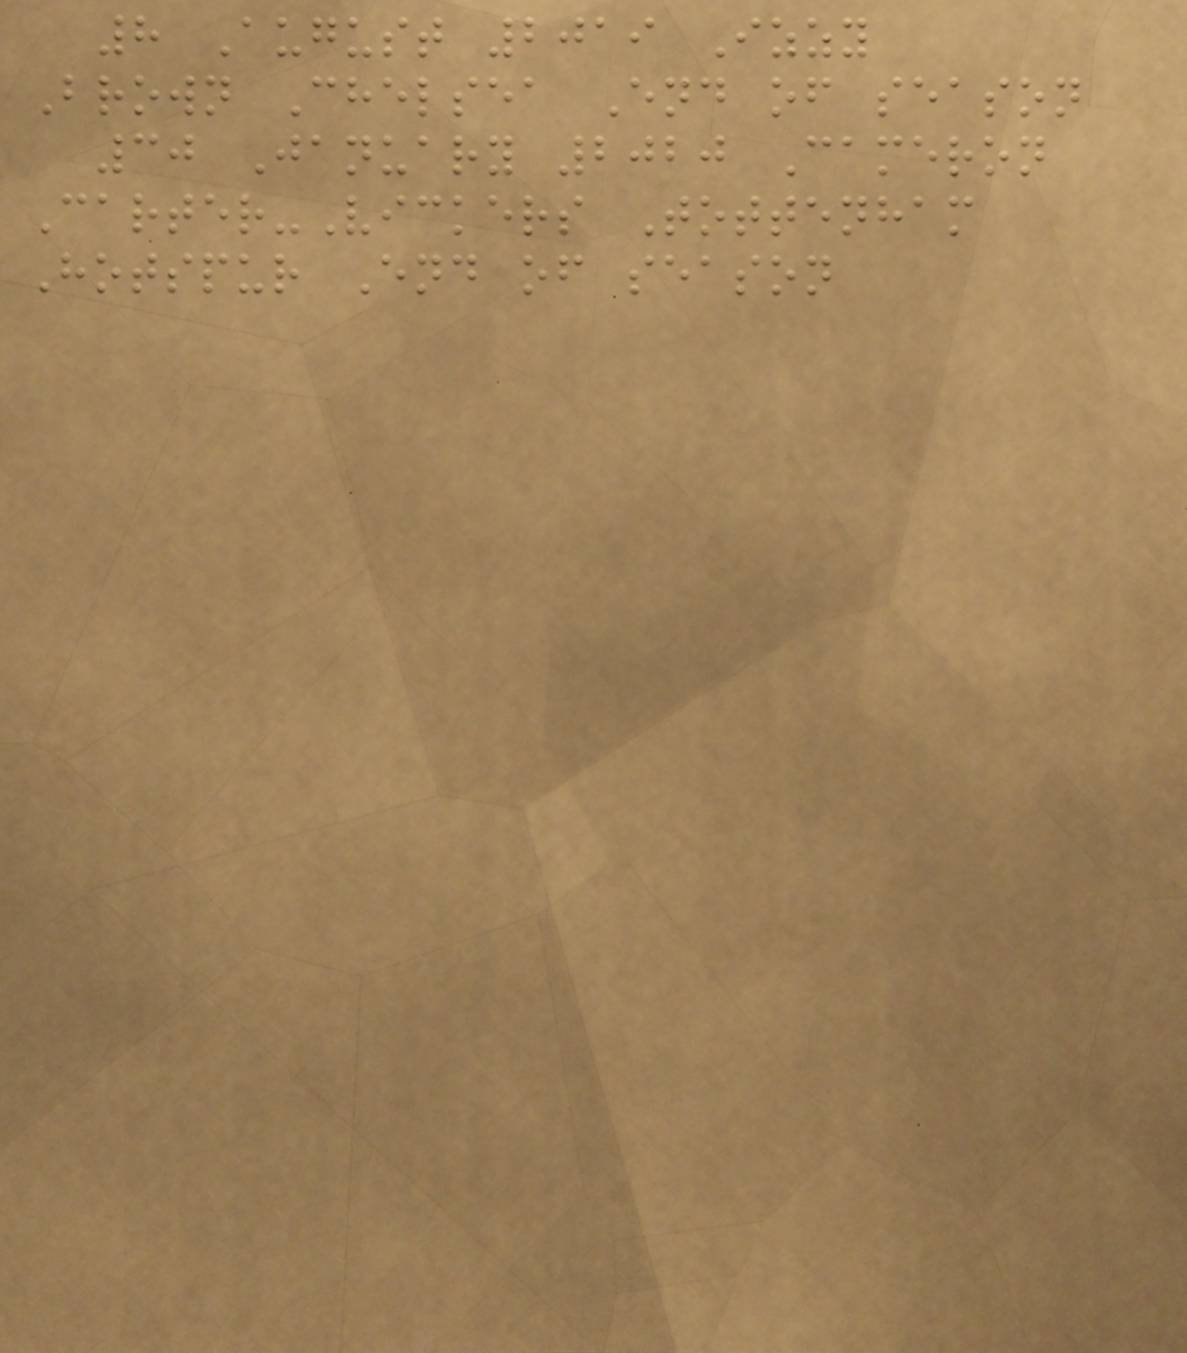8 August 2019 Izzy
Brown Chelsea End of season
30 January 2020 Cameron
Carter-Vickers Tottenham
Hotspur End of season
